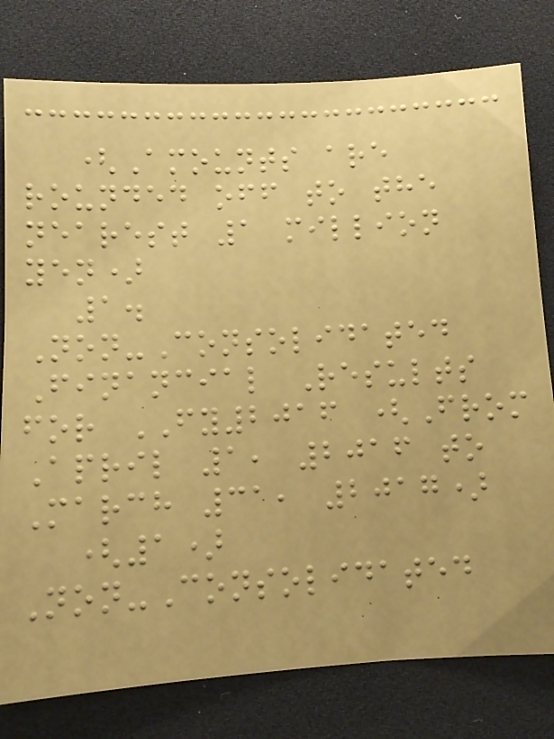(Amounts are
rounded off to the
nearest 1 million
yen)
1.
Non-Consolidated
Financial Results
for FY2016 (From
April 1, 2016 to
March 31, 2017)
(1)
Non-Consolidated
